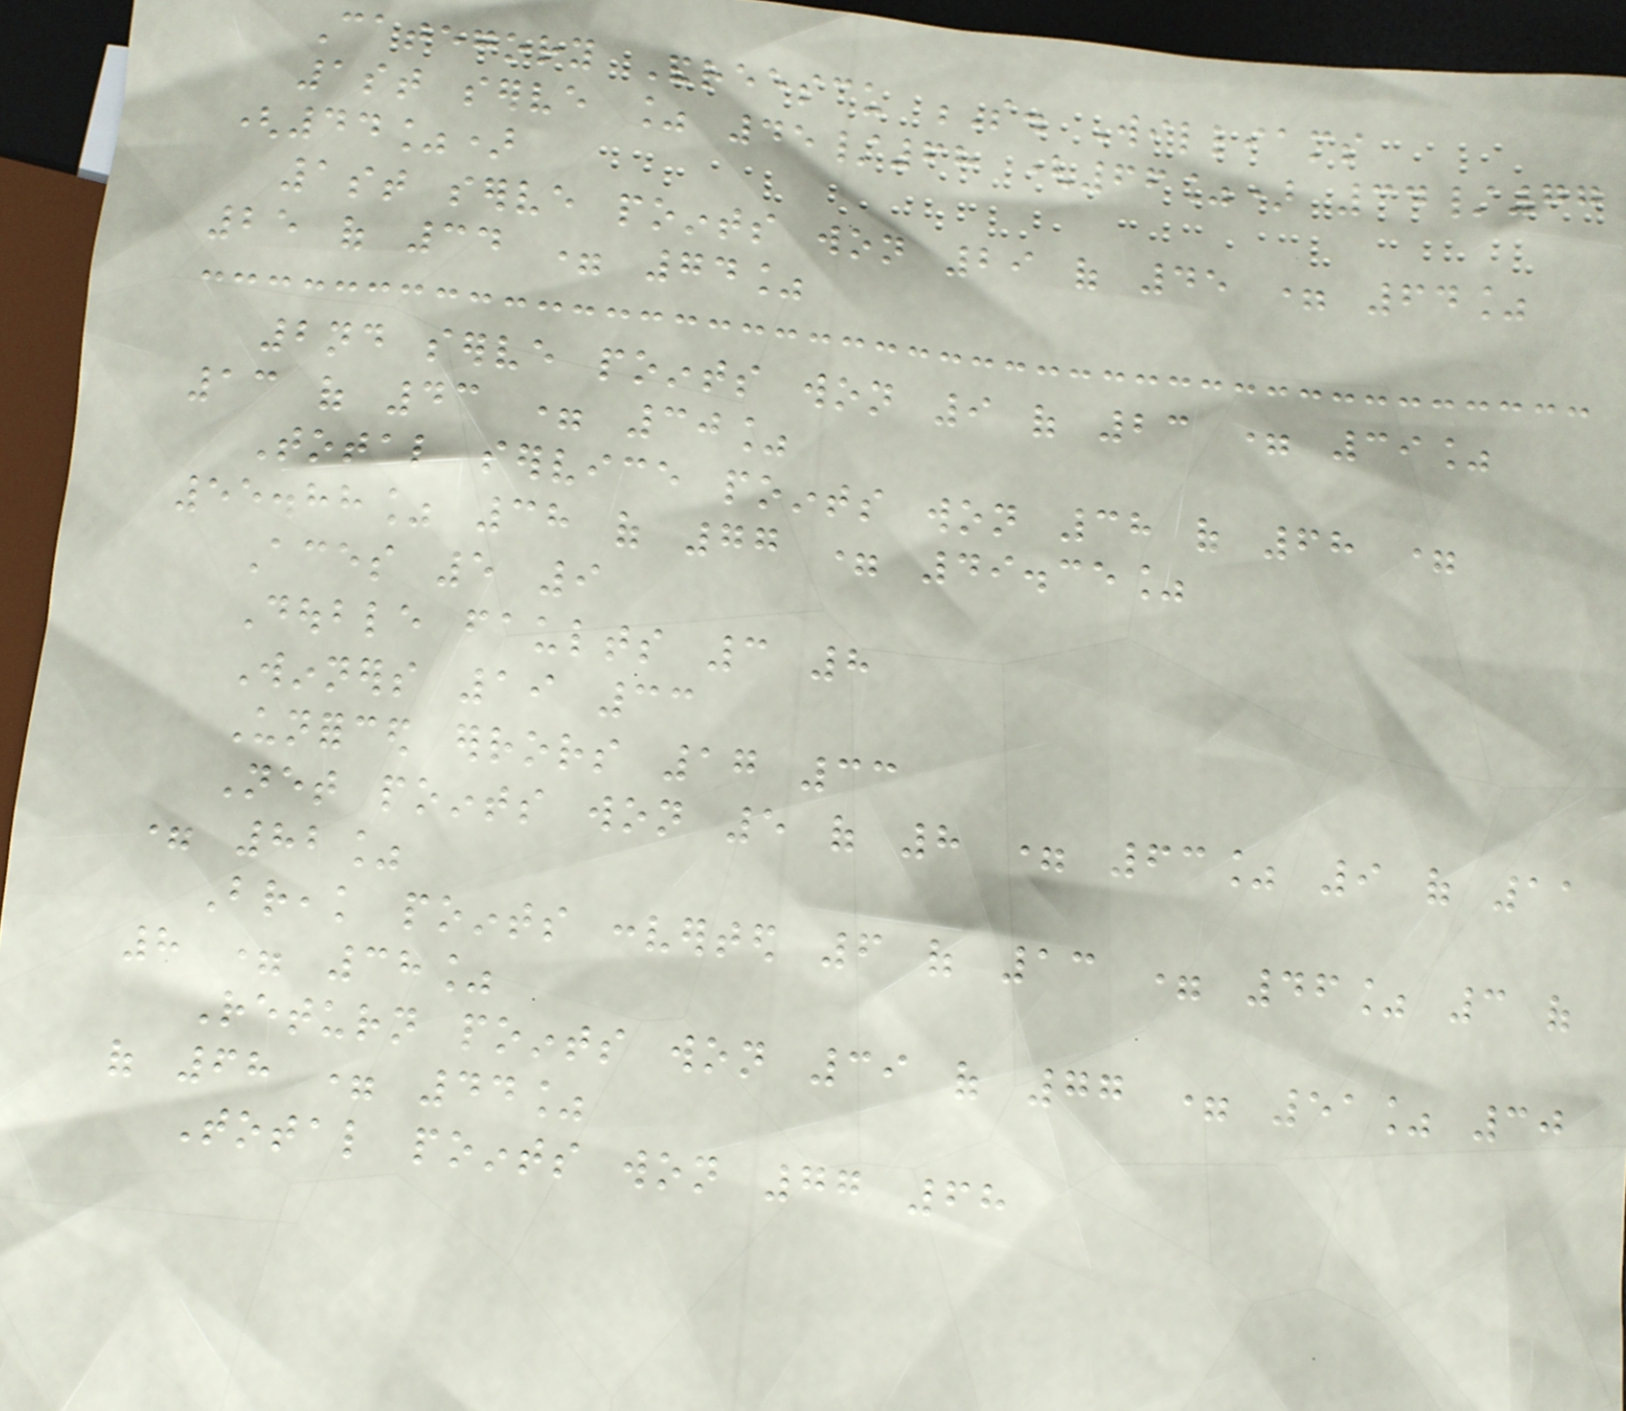Category Andreescu S. Williams
1st serve % 45/68 (66%) 34/77
(44%)
1st serve points won 29 of 45 = 64%
25 of 34 = 74%
2nd serve points won 9 of 23 = 39%
13 of 43 = 30%
Total service points won 38 of 68 =
55.88% 38 of 77 = 49.35%
Aces 5 9
Double faults 3 8
Winners 19 33
Unforced errors 17 33
Net points won 5 of 8 = 63% 9 of 11
= 82%
Break points converted 6 of 13 = 46% 3 of
8 = 38%
Return points won 39 of 77 = 51% 30
of 68 = 44%
Total points won 77 68
